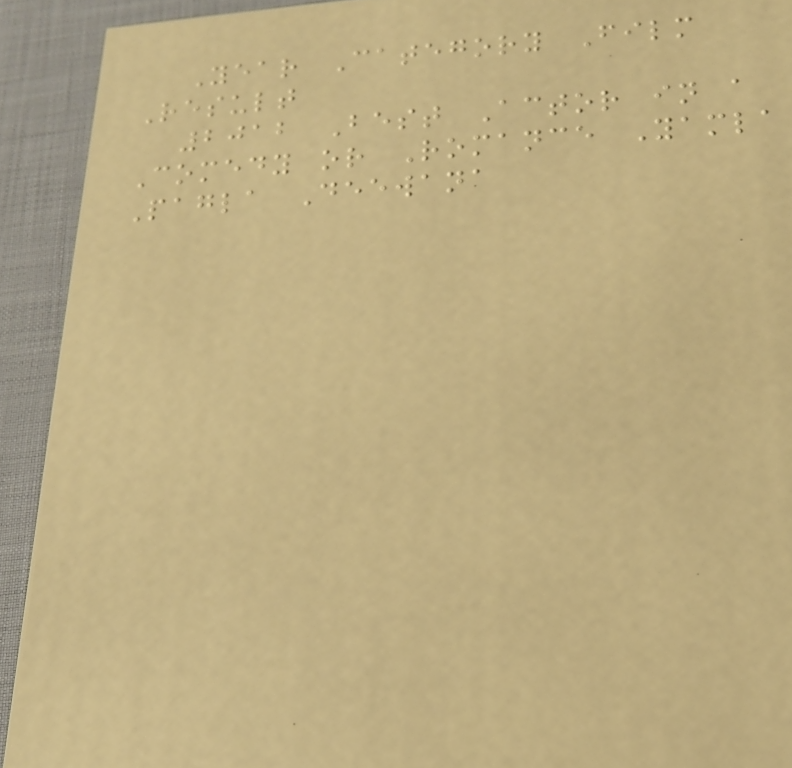Year Category Film
Result
2012 Best Actor in a
Comedy or Romance Yamla
Pagla Deewana
